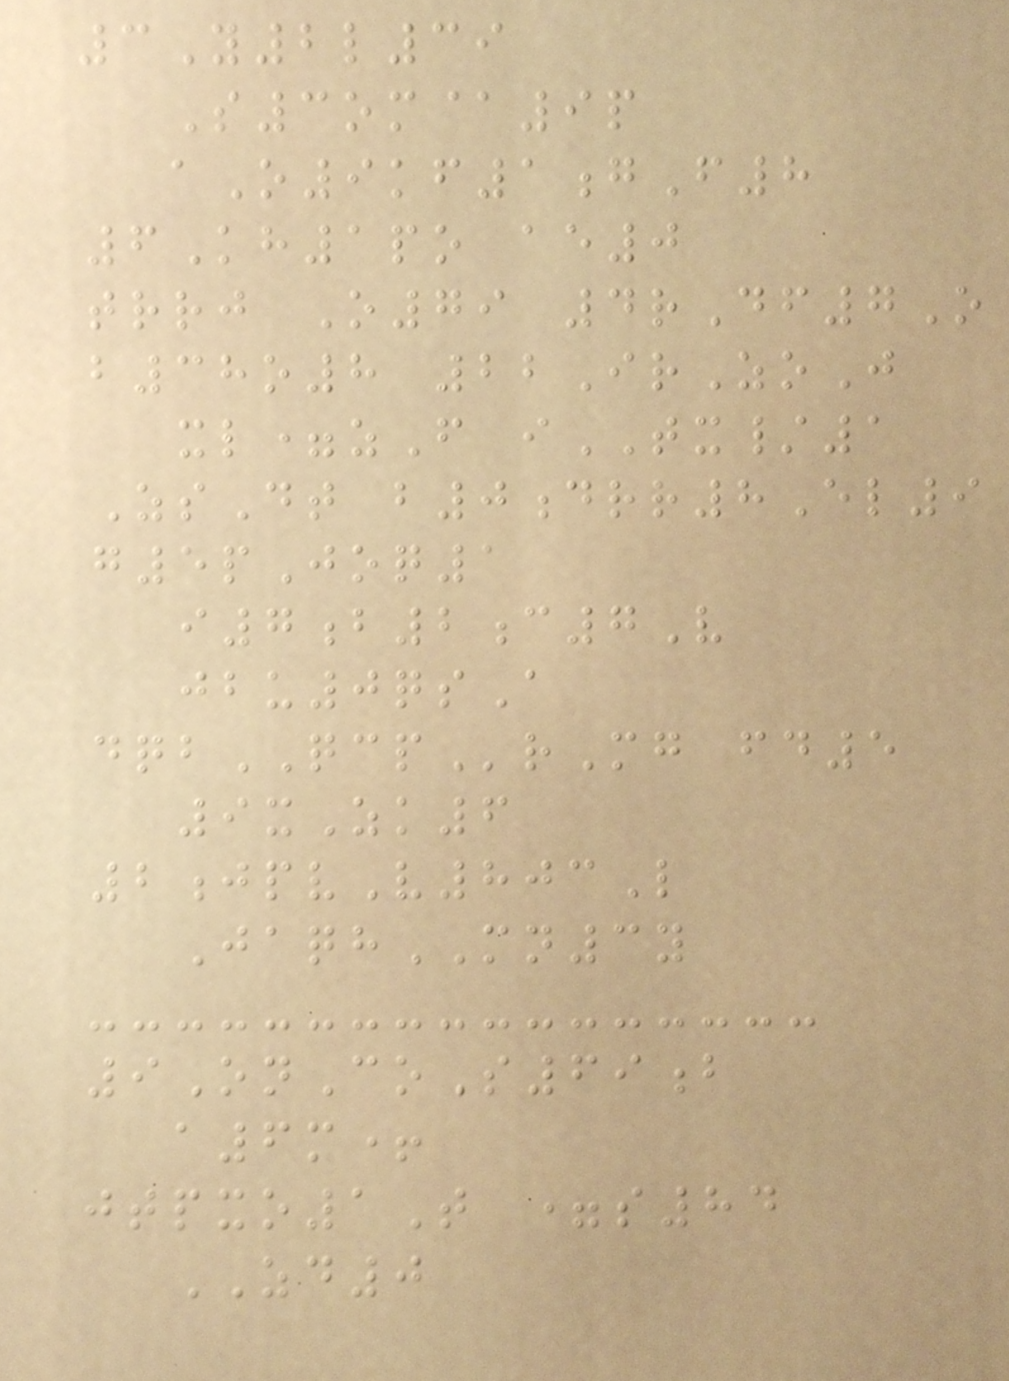3Y2l39
S3om@9p
aO9kf1gF8
6Kh1po ae0
trrj O79 4rDf7O
b38o8 22IrZoJ
xl=zF iTX/1
ZsDt b0drr8El9
g5pJoq1
i7b2c7V
jbu0qsA
dqbQCPrMg fd5
9xZk6
2jpvV803L
JaqhMN3y
9OnCoS69b
a6m+
jtpxo1T =s84
ZD0
